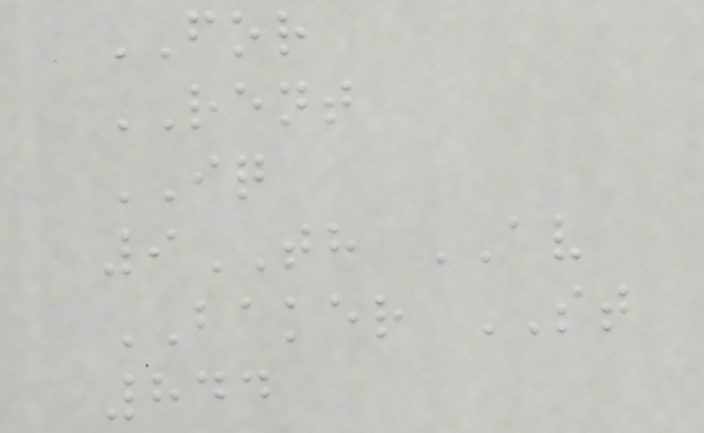FOR
RENT
IQ
9TH AV
BAKER ST
844
